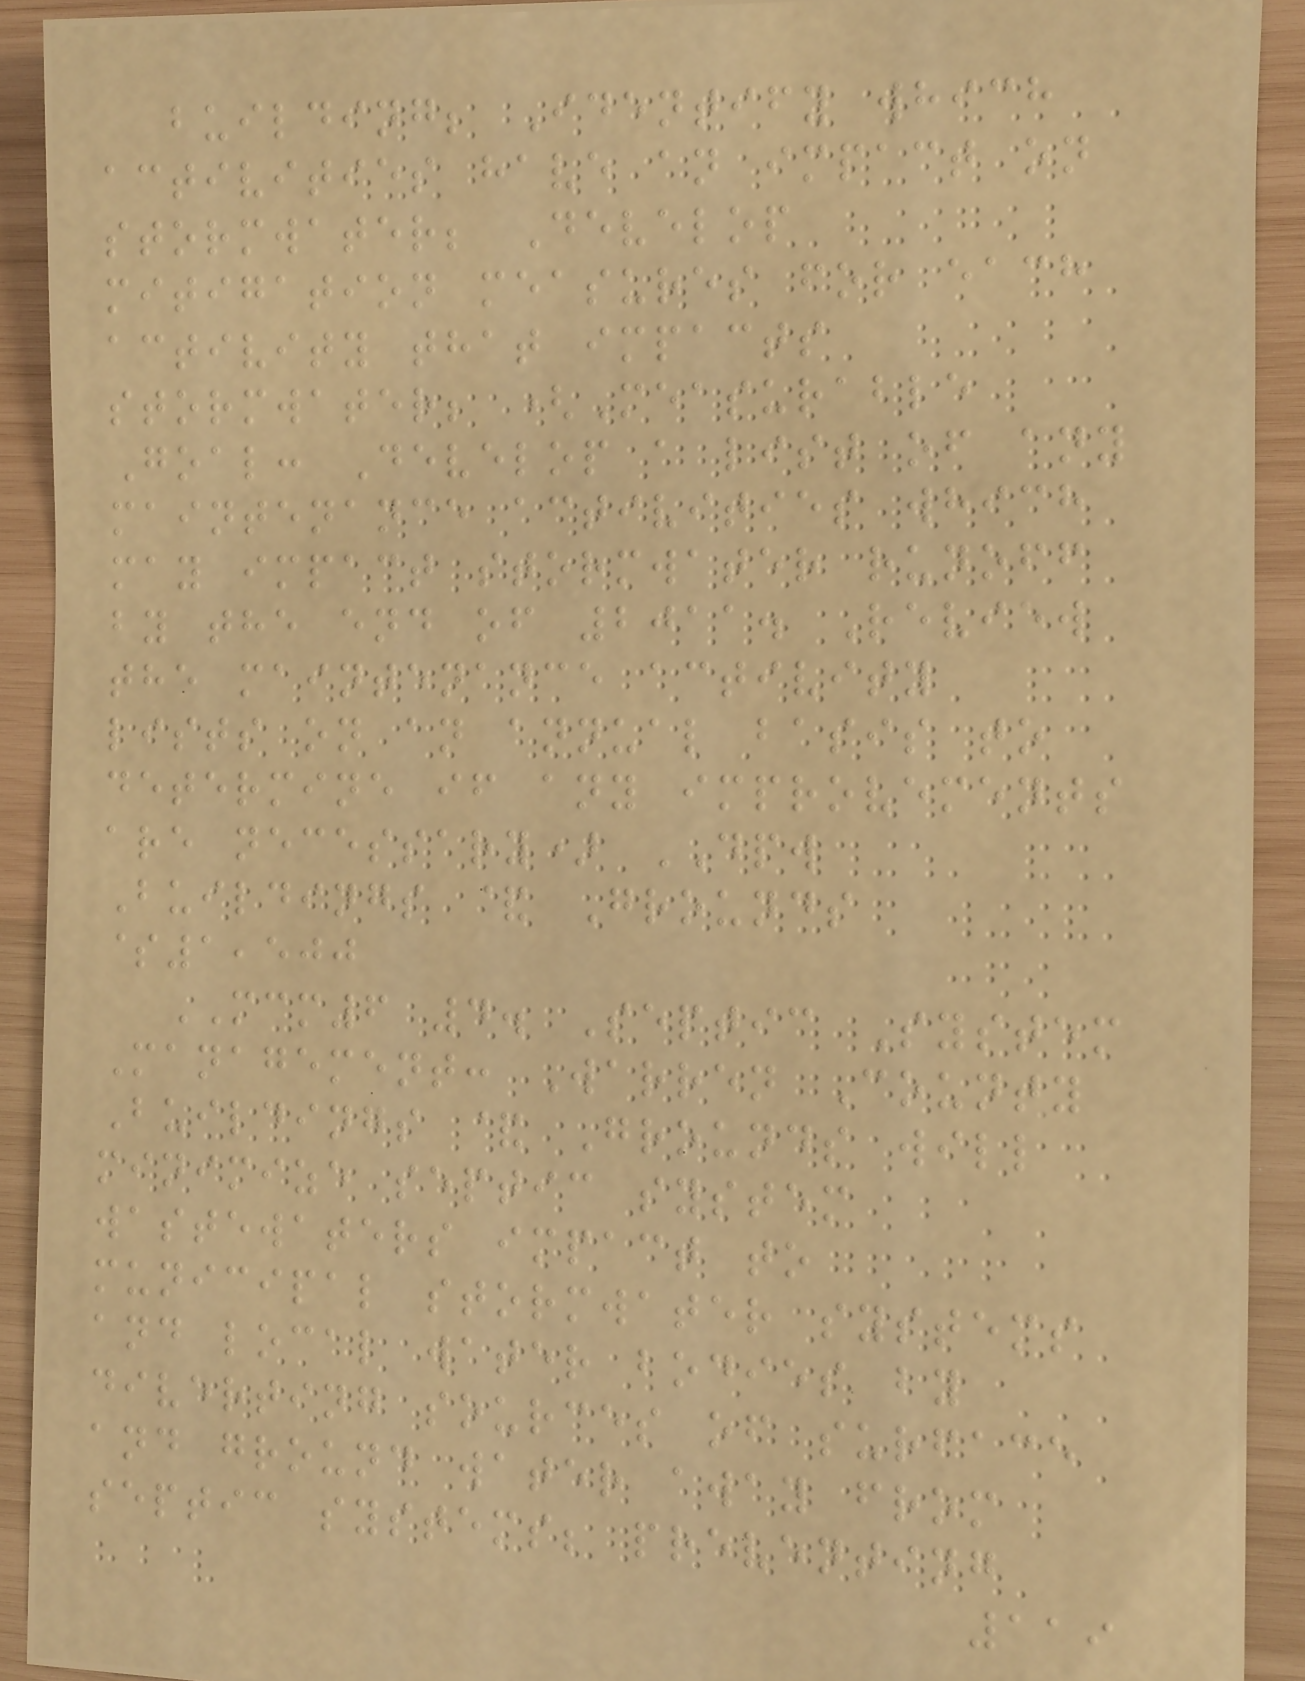building; Identify which
activities have an impact on
stormwater; Develop
mitigation measures for each
activity that impacts
stormwater; (Measurable
Goal: Develop a list of any
maintenance activities which
may impact stormwater runoff
by the end of 2011. Review
the maintenance activity
lists on an annual basis to
determine if any improvements
are necessary) DPW
Buildings & Grounds
$1,500
MCM6 4. Septic System
Management: Warren County
Buildings & Grounds will
minimize septic system
wastewaters impact to
municipal stormwater systems
and local water bodies by
diverting sources of surface
and ground water away from
septic systems; preventing
119
